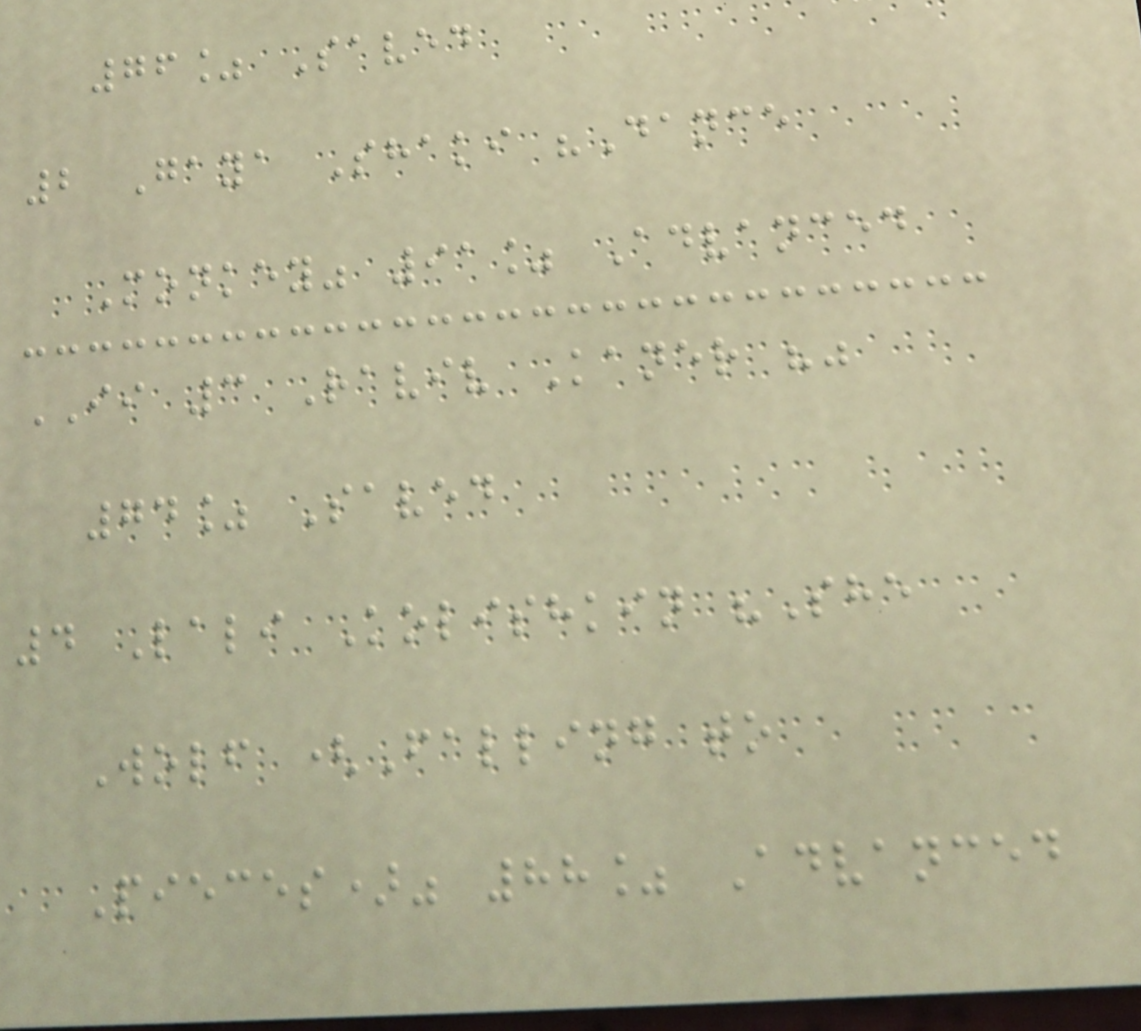76% Saved
2 Gaya Shaki "Dance
Monkey" 91% Advanced
II 3 Raviv Kaner ""
74% Saved
4 Lali Kolishkin "She
Wolf (Falling to
Pieces)" 88% Advanced
